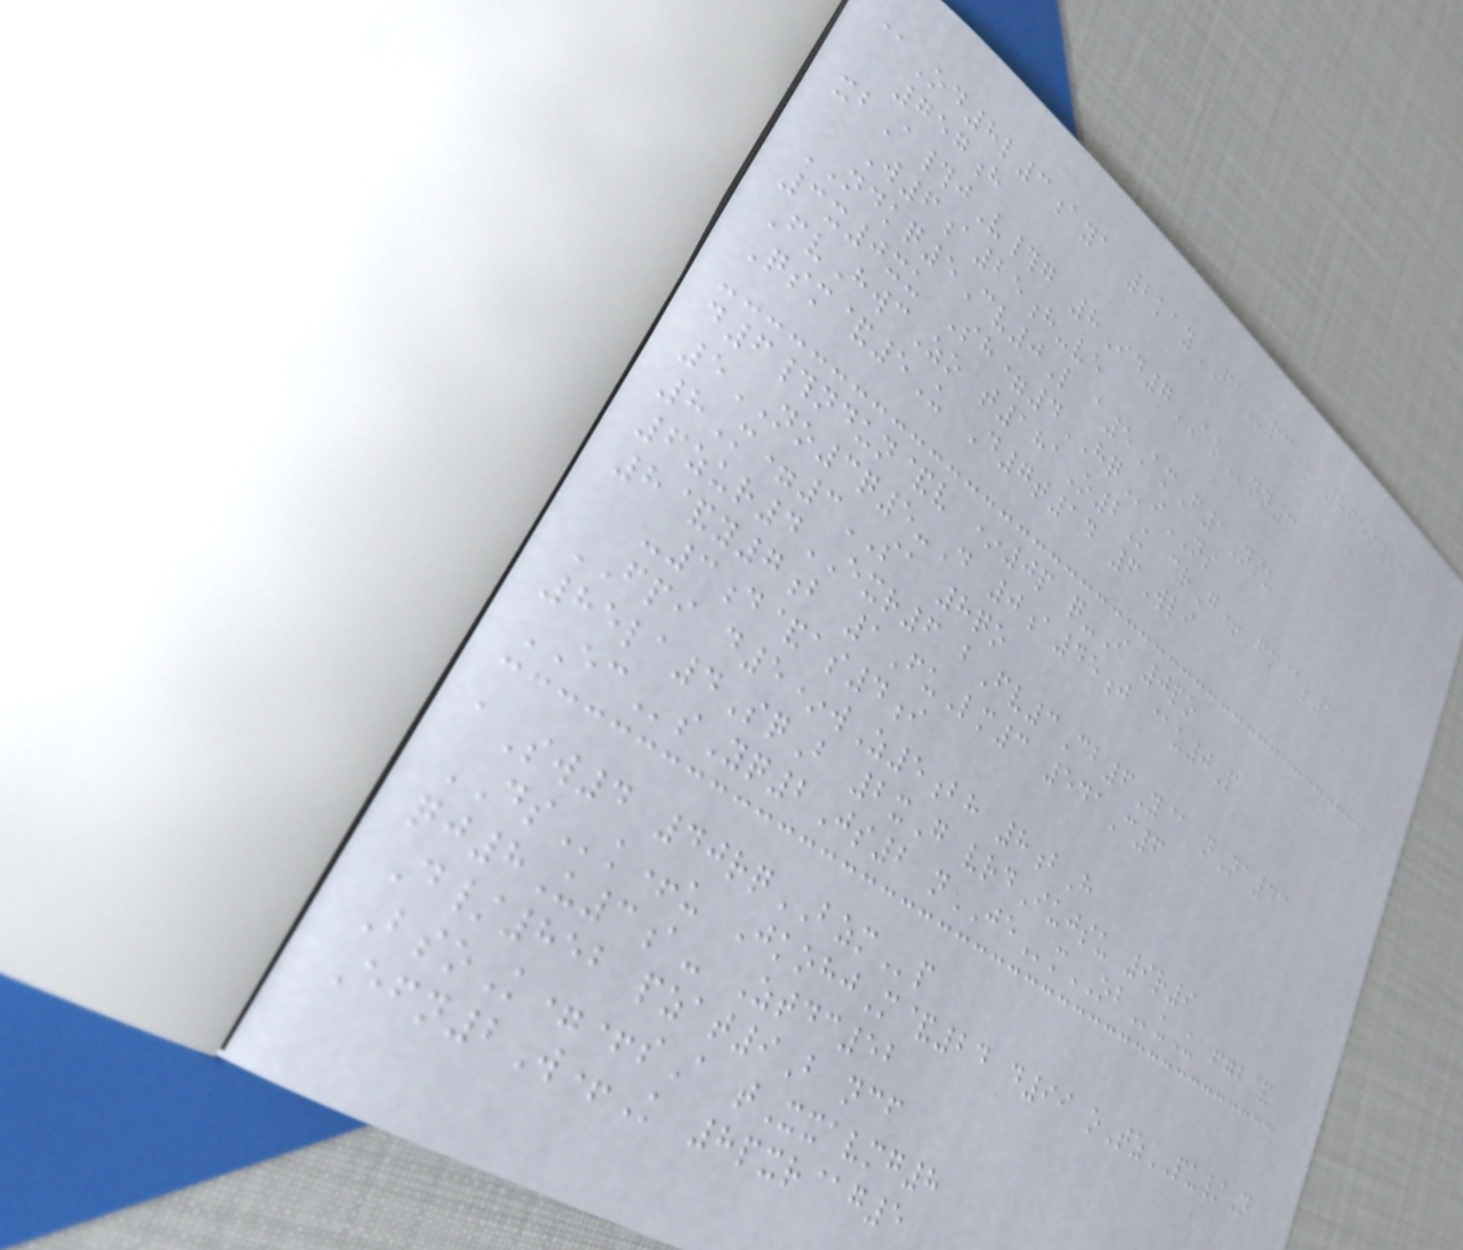@Od8l3aya 2kayFApc+ 865s8469
757h
xbA#jV#g 8Id7AOnn3
W6a25h-ve
NDKQ5Cv0L a5AmF1Nsu
3x0xu Sh=4HQiNS
FvHwcZo t181O2K crG+ fm@l1
Qsm&5U D7t14 6Wli
d6#ndun&v *0p q-I 0po
5NO3q5-D 0a45j @u0P
8M=3SA 8qo
6zur4EXR6 bFv3Cb6Y@ nNa43
8&y7b 1FuLm3 541C6
-3d&as4i
FPI d5*wZ5bh 8bH
85la4SqB 2xG vrdIujsu 9r9
ECsYq2Js2 nJEmOBuU fgb&
aSw4 40rqBZMp
DSk+u JkohjM&24 d99 oTzPU/N
qj8U3a- Ztdc52
D/852 pzat9B ncf
BsoK=+sA tXxavmg8
Efn2W+K 8pxr@g5
